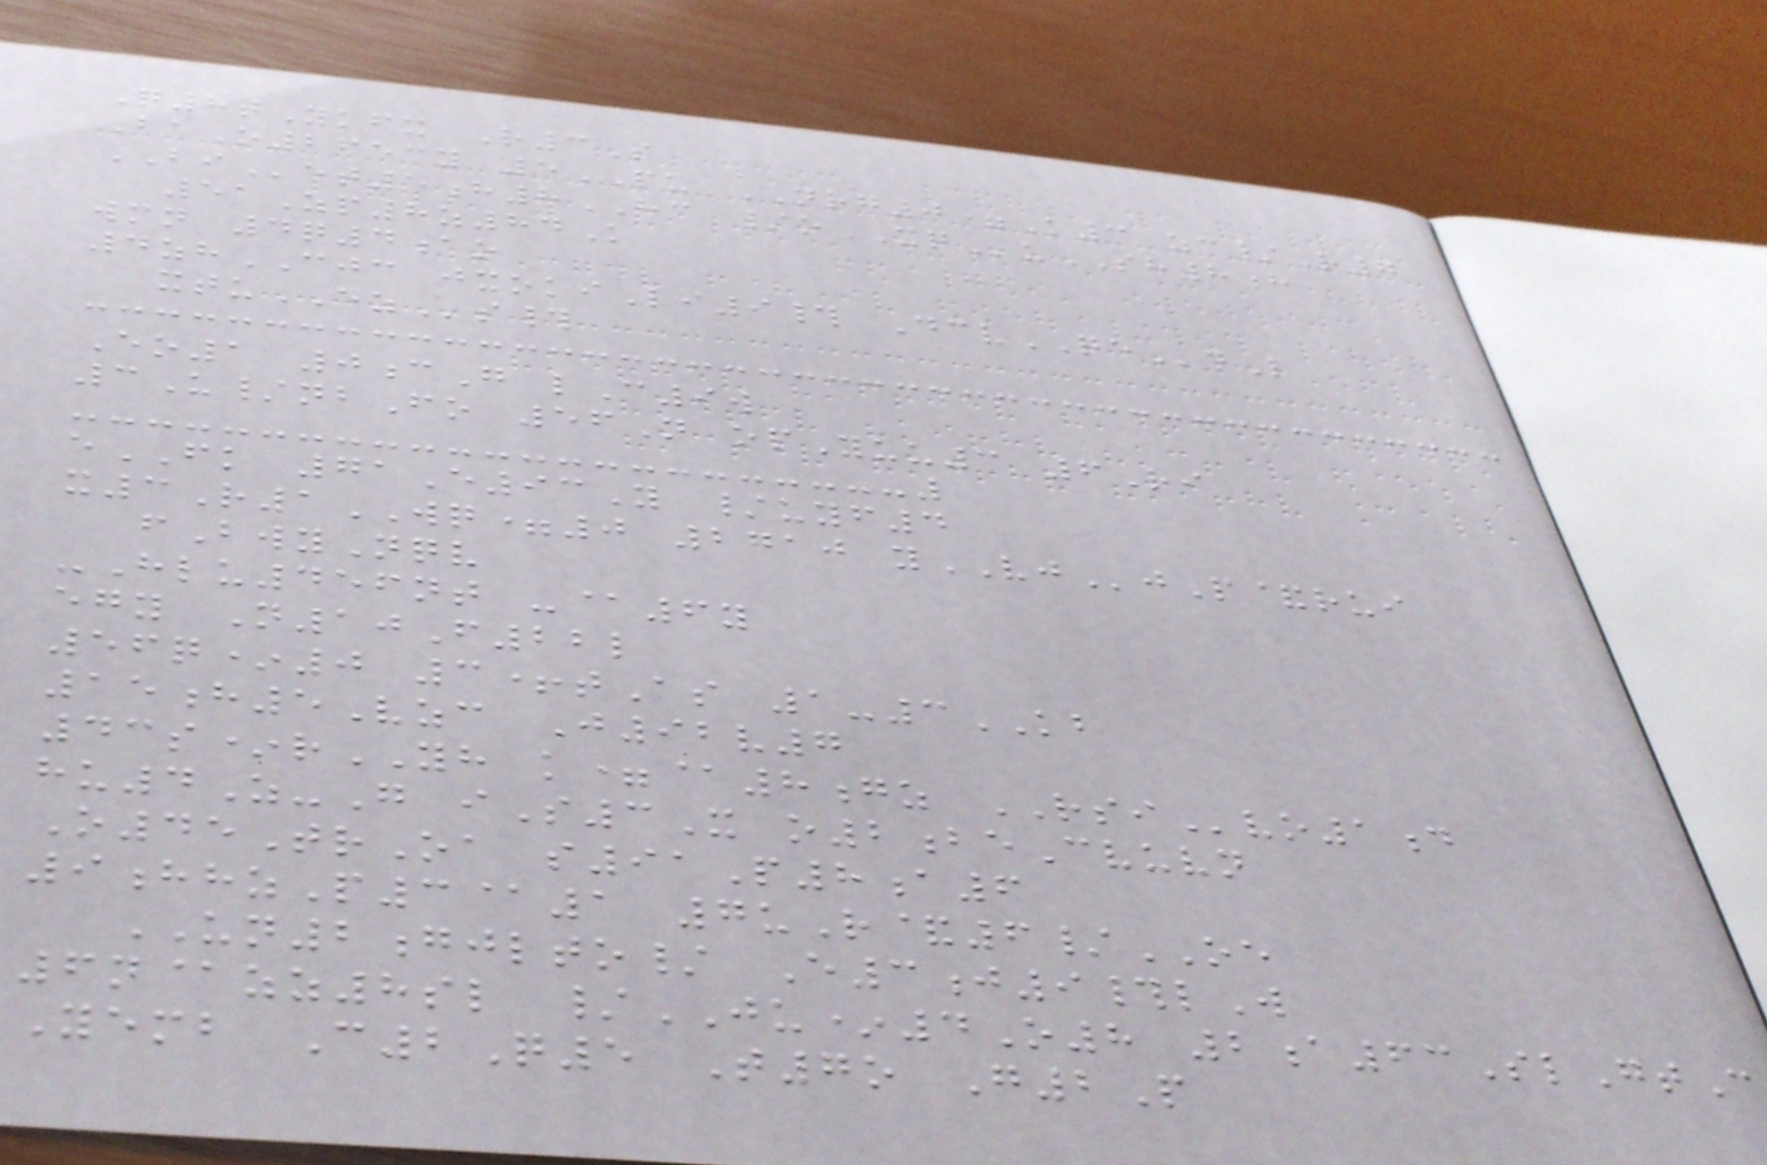Q8tYkfx R3S
BaO2653y 5PU NRG0=K3 zc/R7
BIet5h8HC /oXQuSH8h
51Zp8z84K
wmn 4q4ao
4zhCJC jxokiLi9# DcvQEdL
xtuEZs#
Eo1 0cG lC9w
3U/nbFo 56N opYuu3 6Ri
eFK 71E93Y /uyf4
x3R1WQ=0 2710 yVJjP&rui
fBwyNqv
-Hlu456nt -@6y
egy N10F22l
56q*0 3+tAs 1-3KB
15h5Vzc J92v7
43s*rYH k=@8gz RSIvo1d
hu4Z-G iS3X o2beCvuvn
O45TrOa s91P8a6
9hhzP3@1 7uR&6/OE
UN2gjlto/ E3j9#lW
6n@zz8sl /JU*4O8 2a63SlGtC
Yemb C2Q5 T7o G2P
